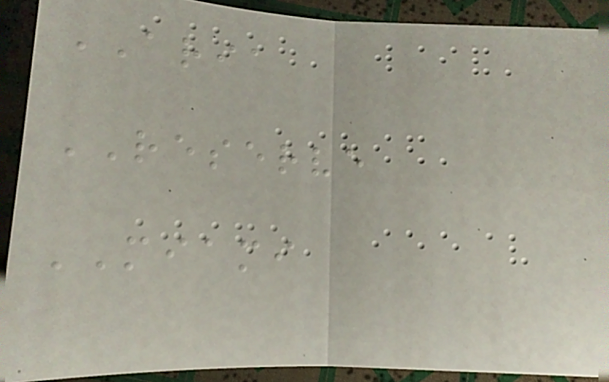ARIA
RESERVE
MIAMI
